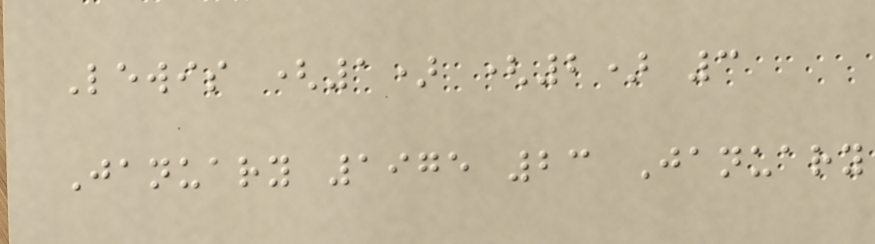Lewis (1) (2) 3
January 1975 23 January
